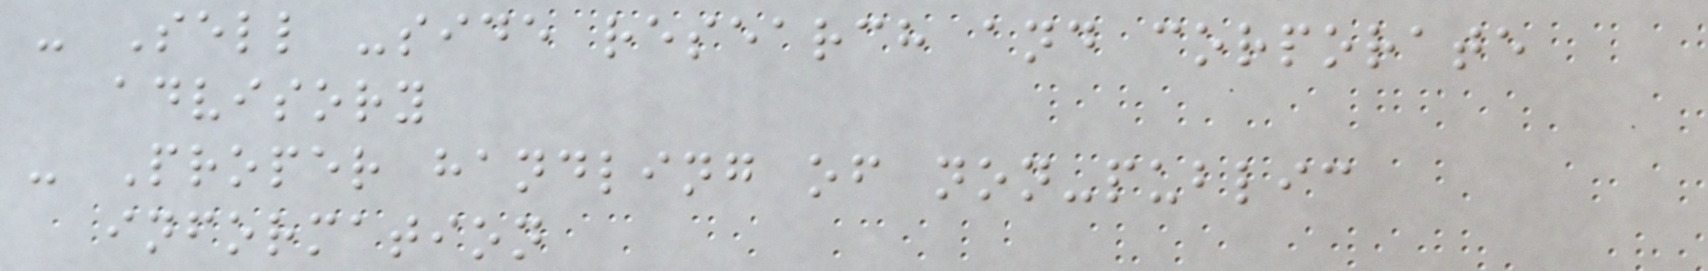- Sell -side research and corporate
advisory
- Proper handling of non-public
information
